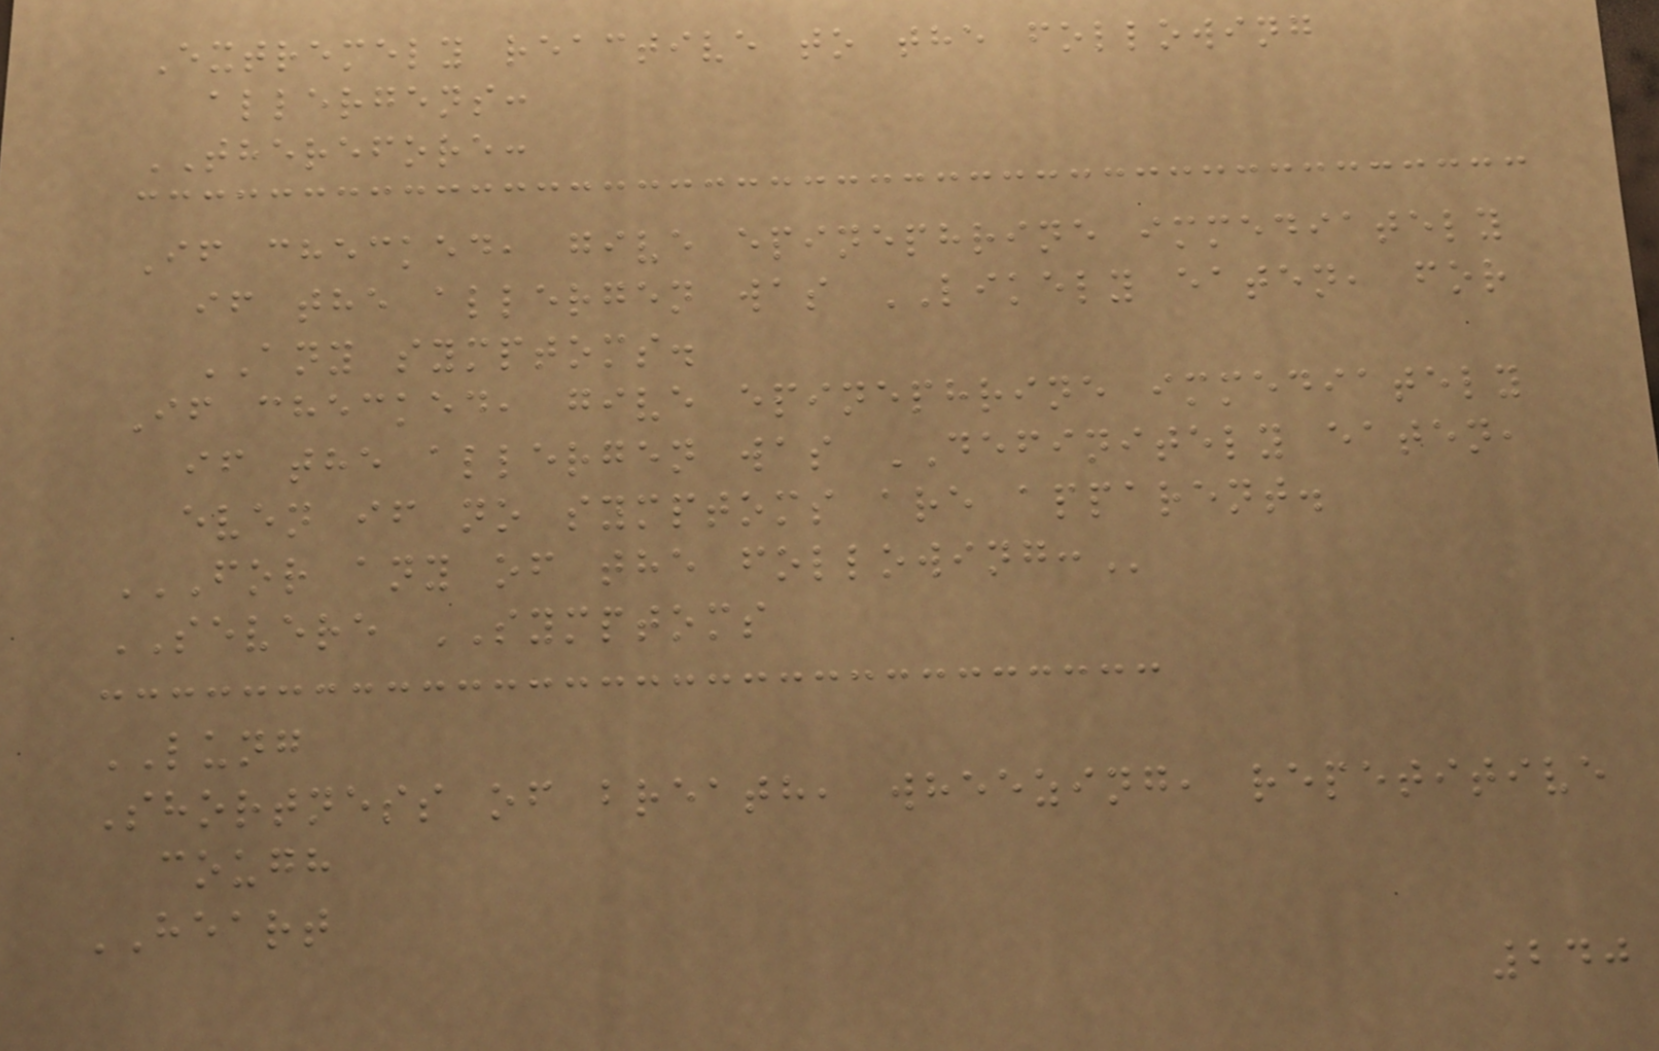Extremely reactive to the following
allergens:
THEREFORE:
If checked, give epinephrine immediately
if the allergen was LIKELY eaten, for
ANY symptoms.
If checked, give epinephrine immediately
if the allergen was DEFINITELY eaten,
even if no symptoms are apparent.
FOR ANY OF THE FOLLOWING:
SEVERE SYMPTOMS
LUNG
Shortness of breath, wheezing, repetitive
cough
HEART
240
